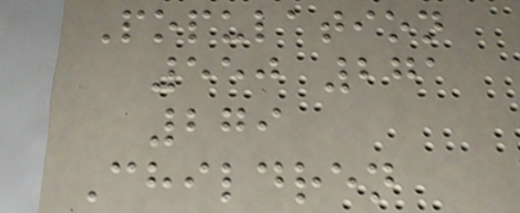Population
550 271
279
Children
